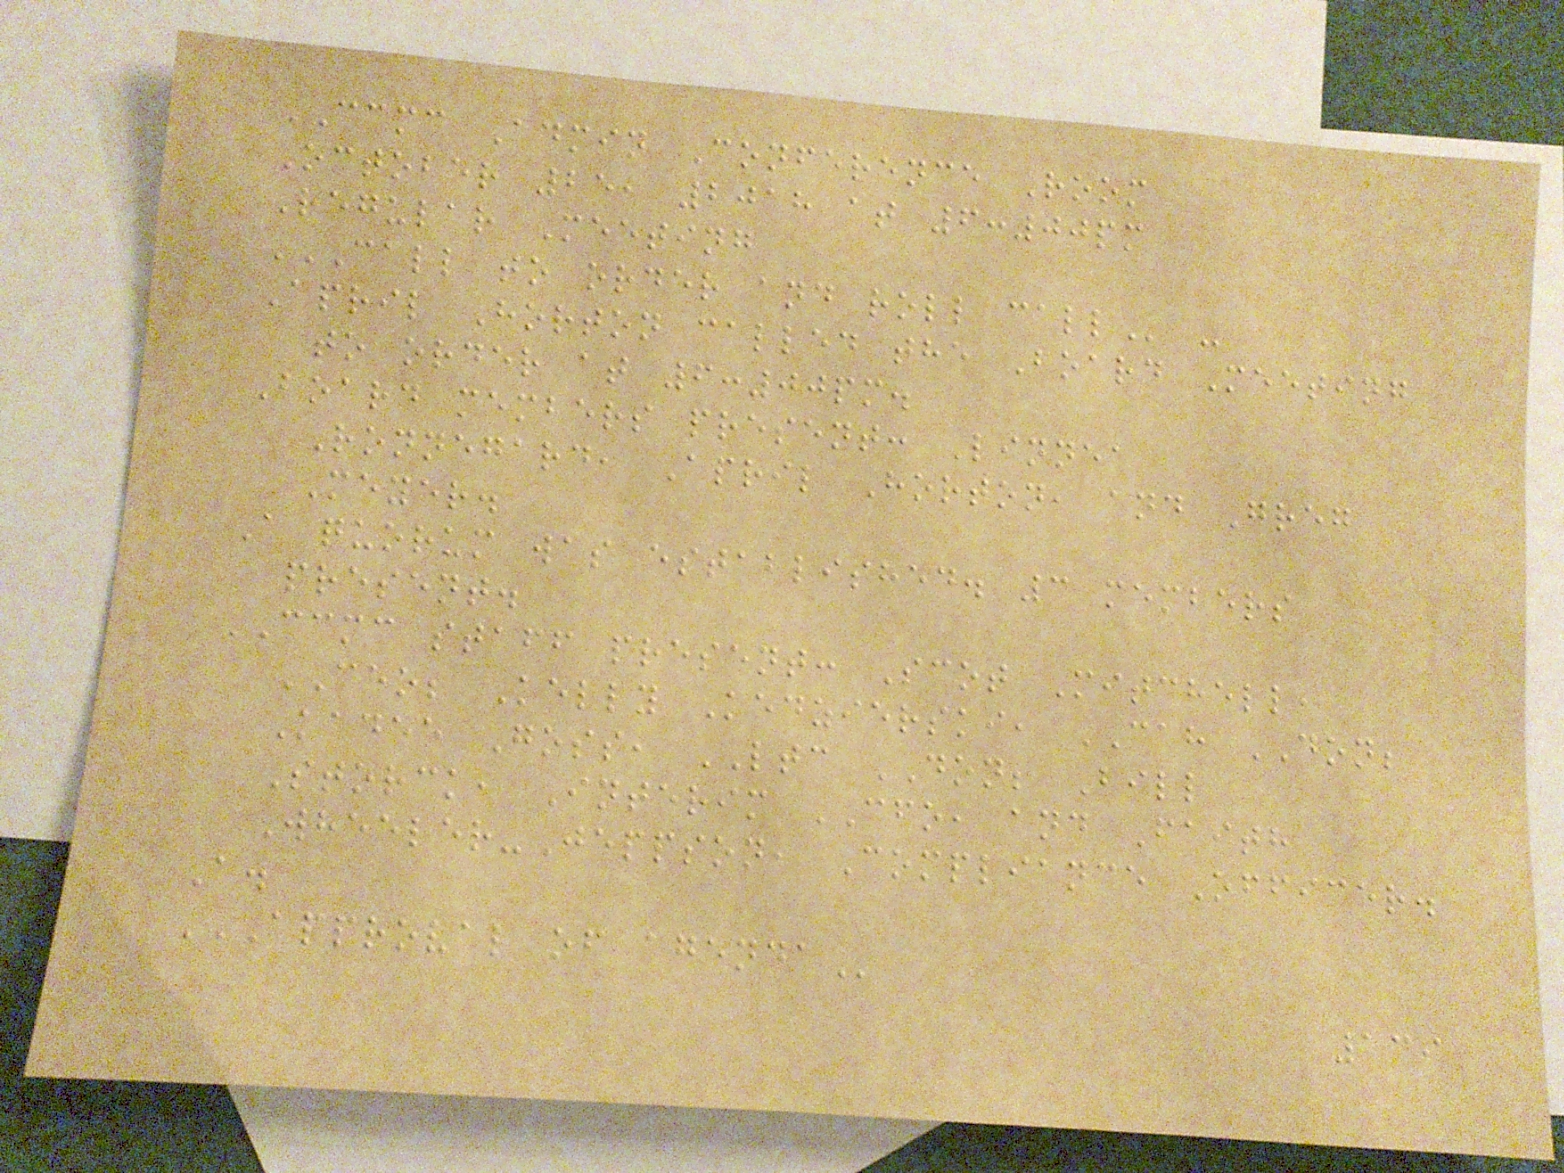CCMC Admin Conference Room
October 25, 2018 at 6:00pm
Regular Meeting
CALL TO ORDER AND ROLL CALL -
April Horton called the Board Meeting
to order at 6:00pm.
Board members present: Linnea
Ronnegard, April Horton, and Greg
Meyer.
A quorum was established. 3 members
present.
CCMC staff present: Scot Mitchell,
CEO; Kelly Kedzierski, CAH DON;
Kadee Goss, LTC DON; Bill
Storck, Interim CFO, and Faith
Wheeler-Jeppson, Compliance Officer.
A.
APPROVAL OF AGENDA
139
